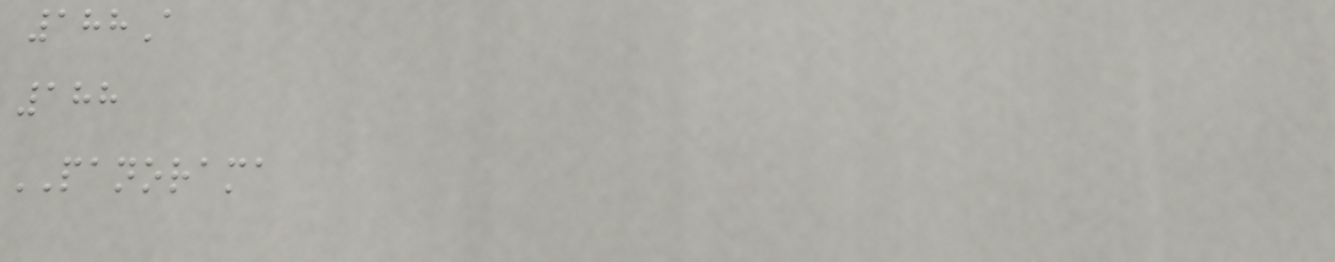188A
188
PANORAMA
